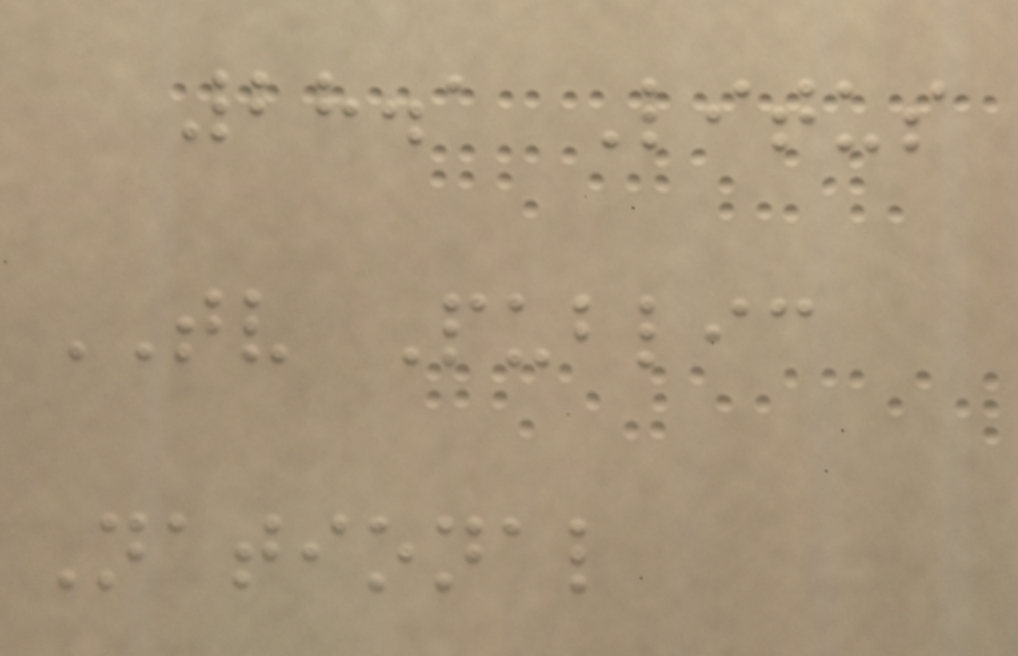28.1 Litus
TV Public
National
